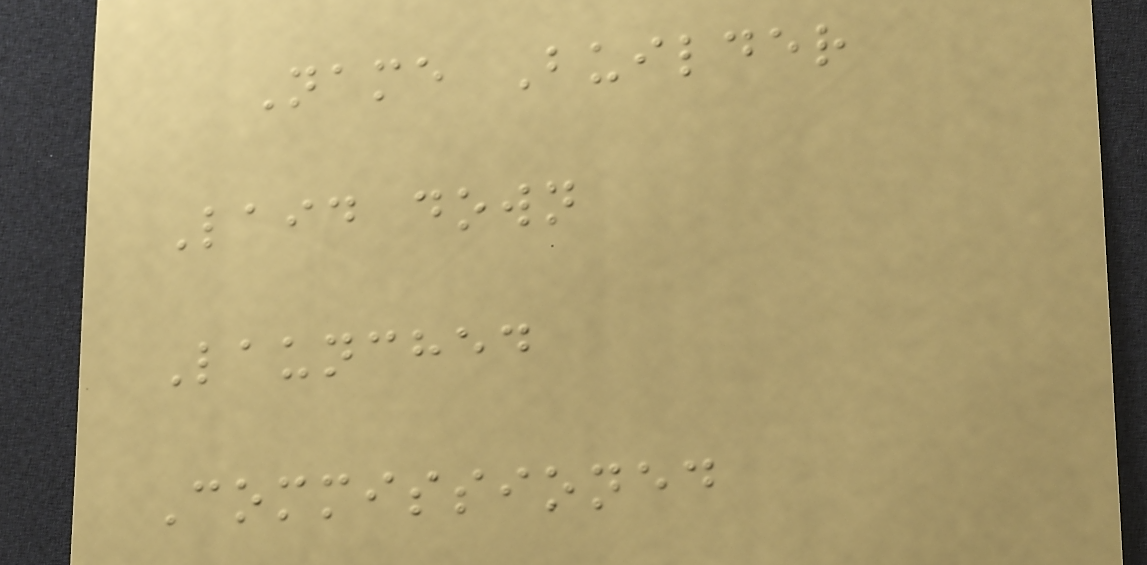Name Builder
Laid down
Launched
Commissioned
